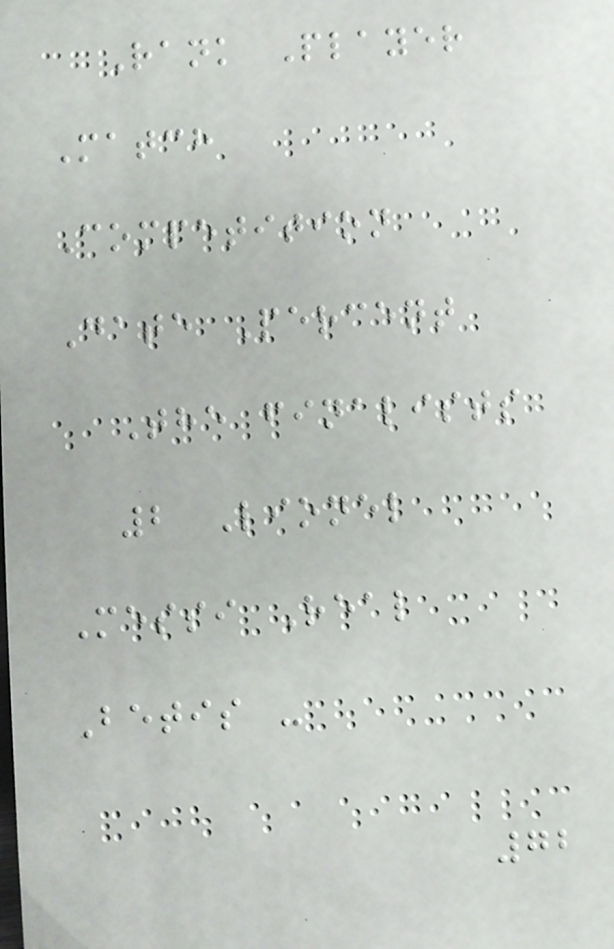Rank Player
Match
Competition
Date Percent
The finalists
2 Lionel
Messi Real
Betis -
72
